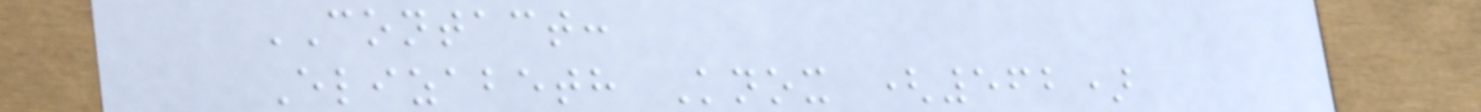CONTACT:
Elizabeth Knox (562)
